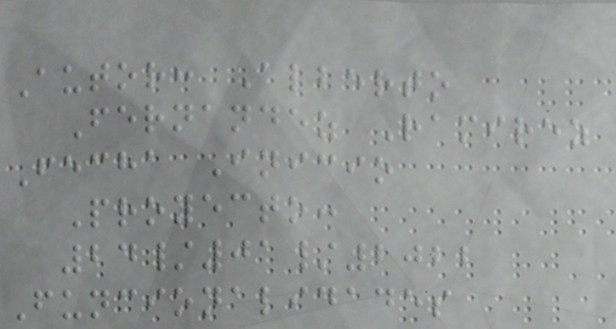Autor: Alberto
Fernandez Ramirez
Fecha Inicio
Proyecto:
24/01/2022
Funcionalidades
